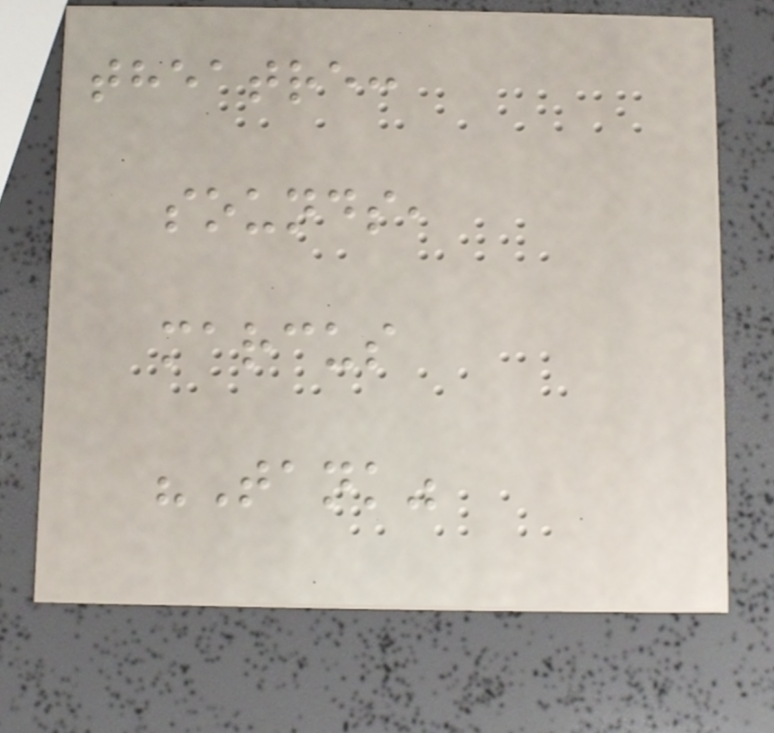theatre:
sounds,
marcus
"Tank"
